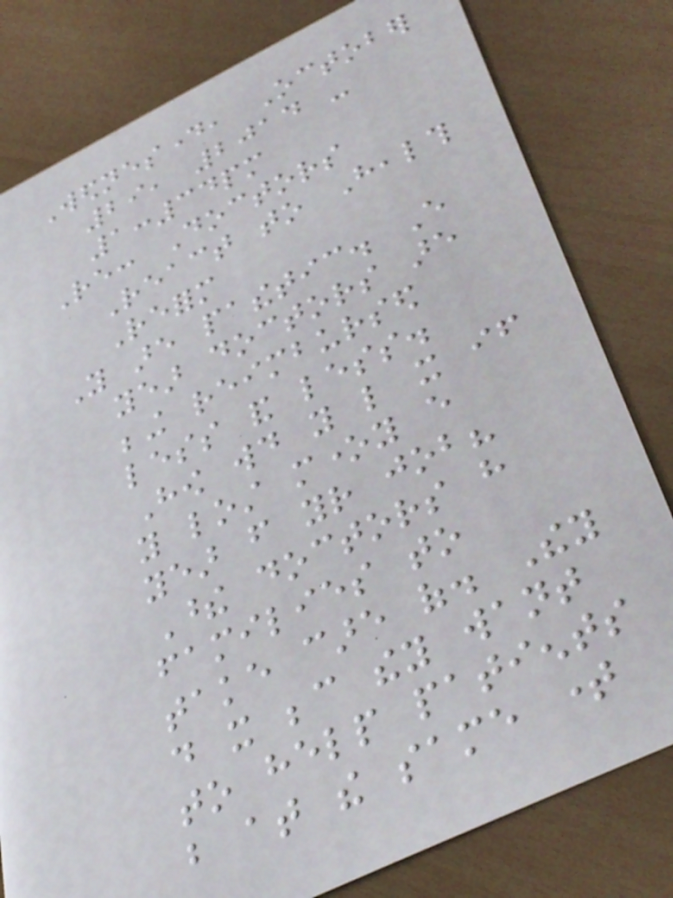Wednesday, October
29, 2014 -
1:34pm
Re: Doctors
React to Health
Reform
You are pathetic. Every
year doctors are
being reimbursed
less and less.
How would you like it if
you lost money every
year from your job?
These doctors have
families to
take care of. They
do it because they want
to help patients
but at the same time
